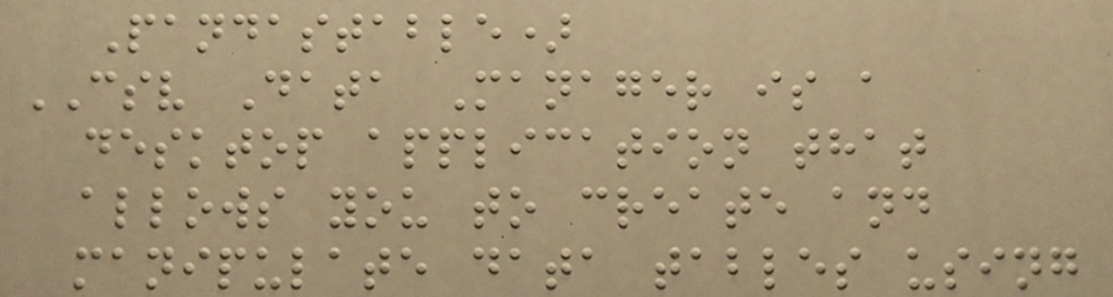Pandastable)
CSV Data Manager is a
desktop application that
allows you to create and
manipulate data tables using
